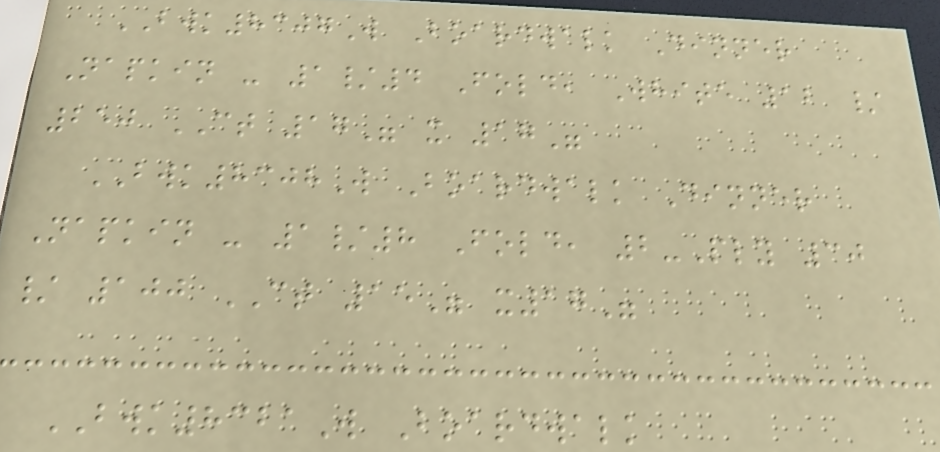BWK8307W Boardwalk Dinner
Napkin - 1/4 Fold, White 12 /
250 CT 17" x 17"
BWK8308W Boardwalk Dinner
Napkin - 1/8 Fold, 2-Ply 30
/ 100 CT 15" x17"
BWK8321W Boardwalk
